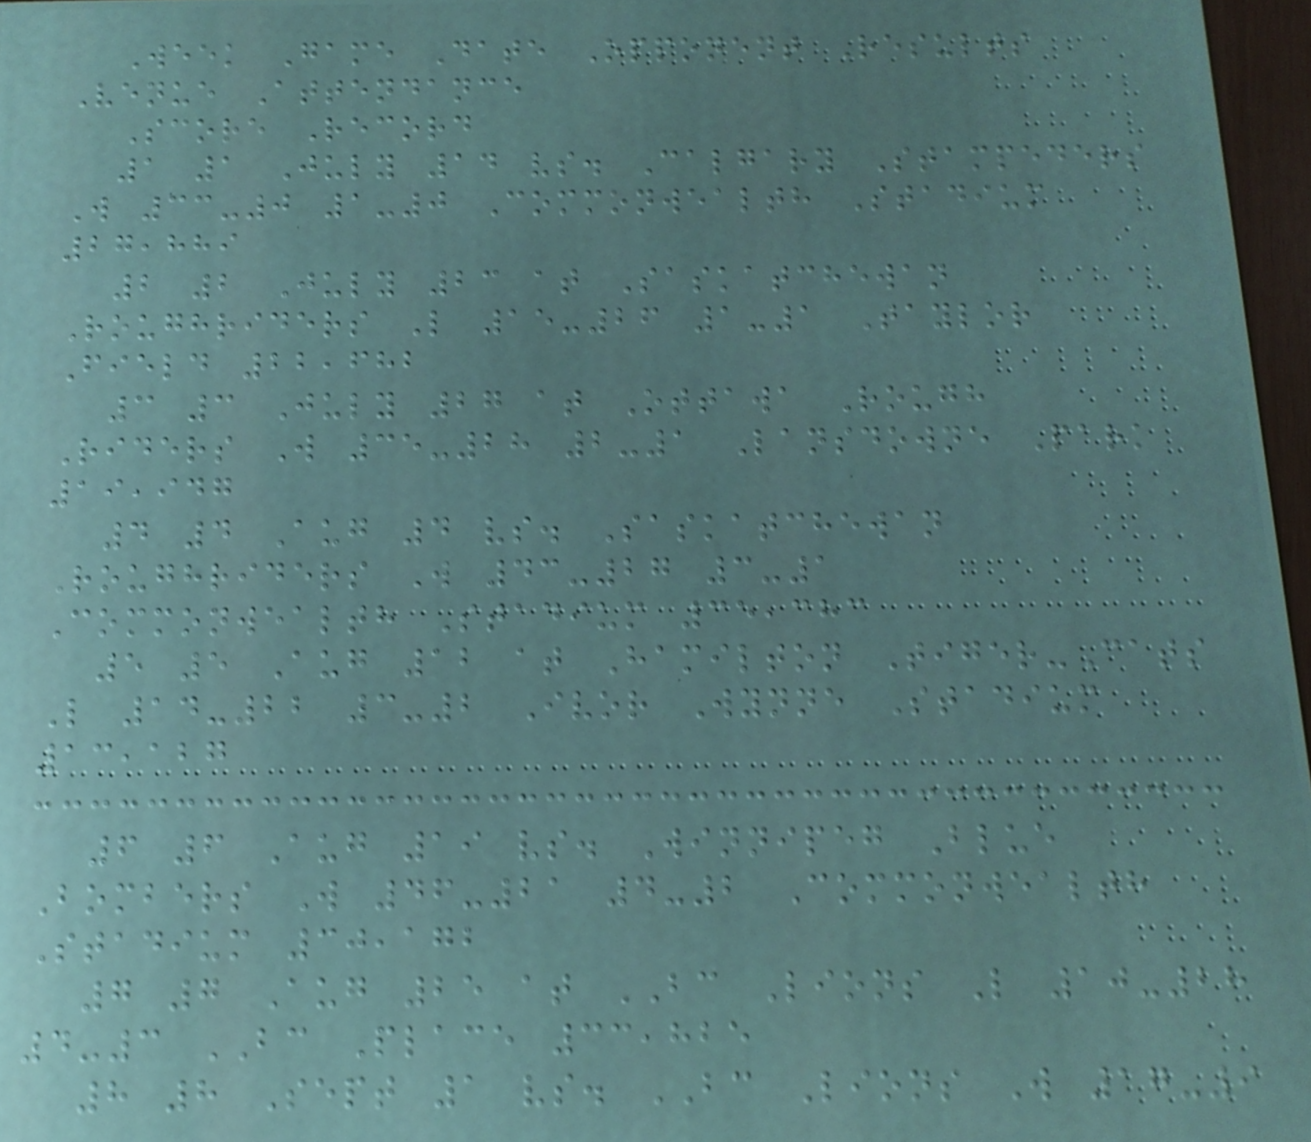Week Game Date Opponent Results
Venue Attendance
Score Record
1 1 July 14 vs. Calgary Stampeders
W 33-0 1-0 Commonwealth Stadium
27,889
2 2 July 23 at Saskatchewan
Roughriders L 15-26 1-1 Taylor
Field 22,682
3 3 July 27 at Ottawa Rough
Riders W 35-28 2-1 Lansdowne Park
19,947
4 4 Aug 4 vs. Saskatchewan
Roughriders W 43-27 3-1
Commonwealth Stadium 35,383
5 5 Aug 12 at Hamilton Tiger-Cats
L 14-22 3-2 Ivor Wynne Stadium
13,127
6 6 Aug 19 vs. Winnipeg Blue
Bombers W 46-21 4-2 Commonwealth
Stadium 30,172
7 7 Aug 25 at BC Lions L 10-28
4-3 BC Place 33,825
8 8 Sept 1 vs. BC Lions W 17-9
